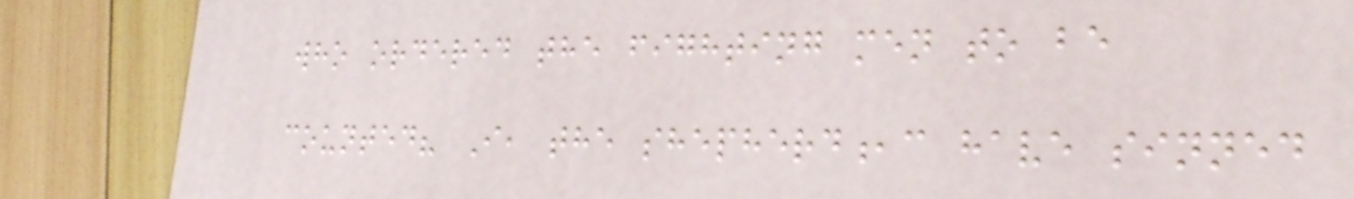who ordered the fighting men to be
counted? I, the shepherd,c have sinned
